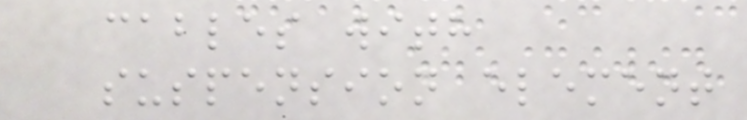cables with
suspension element
